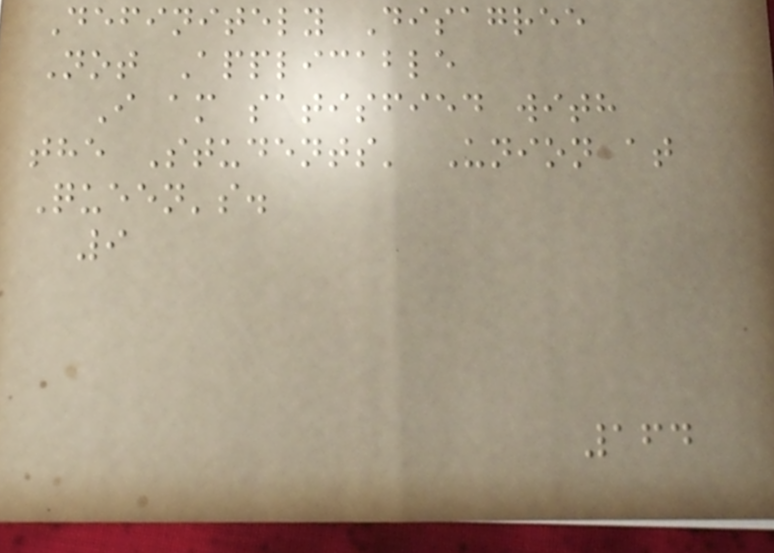Definitely Disagree
Not Applicable
I am satisfied with
the Students' Union at
Queen's.
9
164
